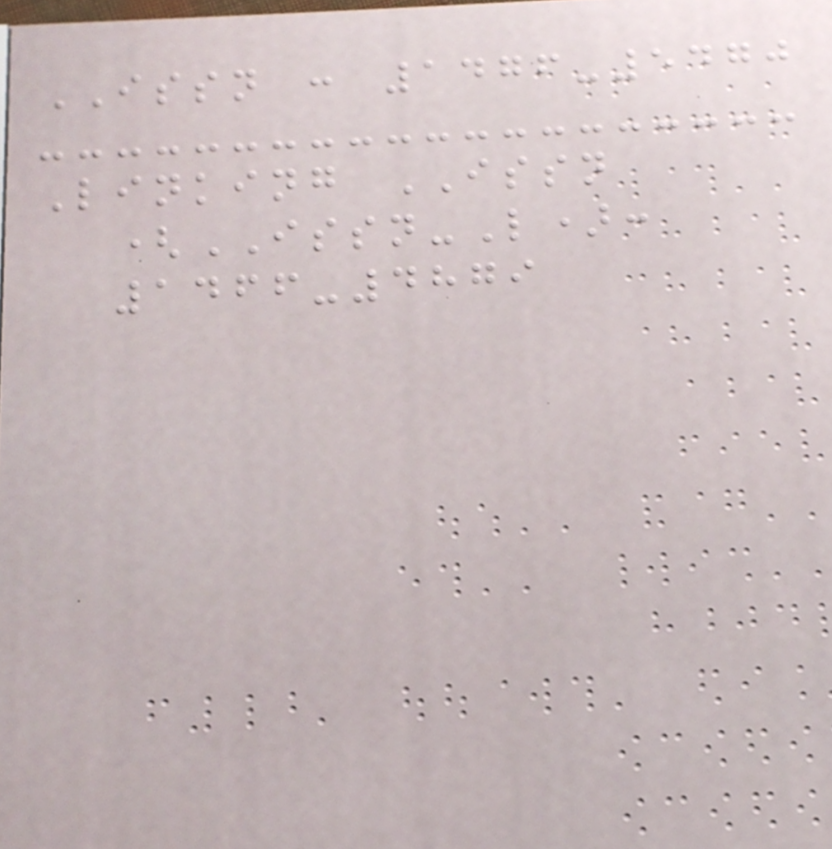ISSN : 1476-5470
Linking ISSN
(ISSN-L):
1466-4879
